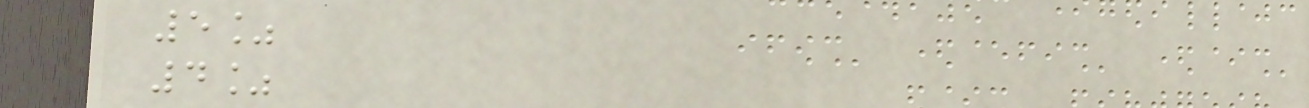5%
4%
